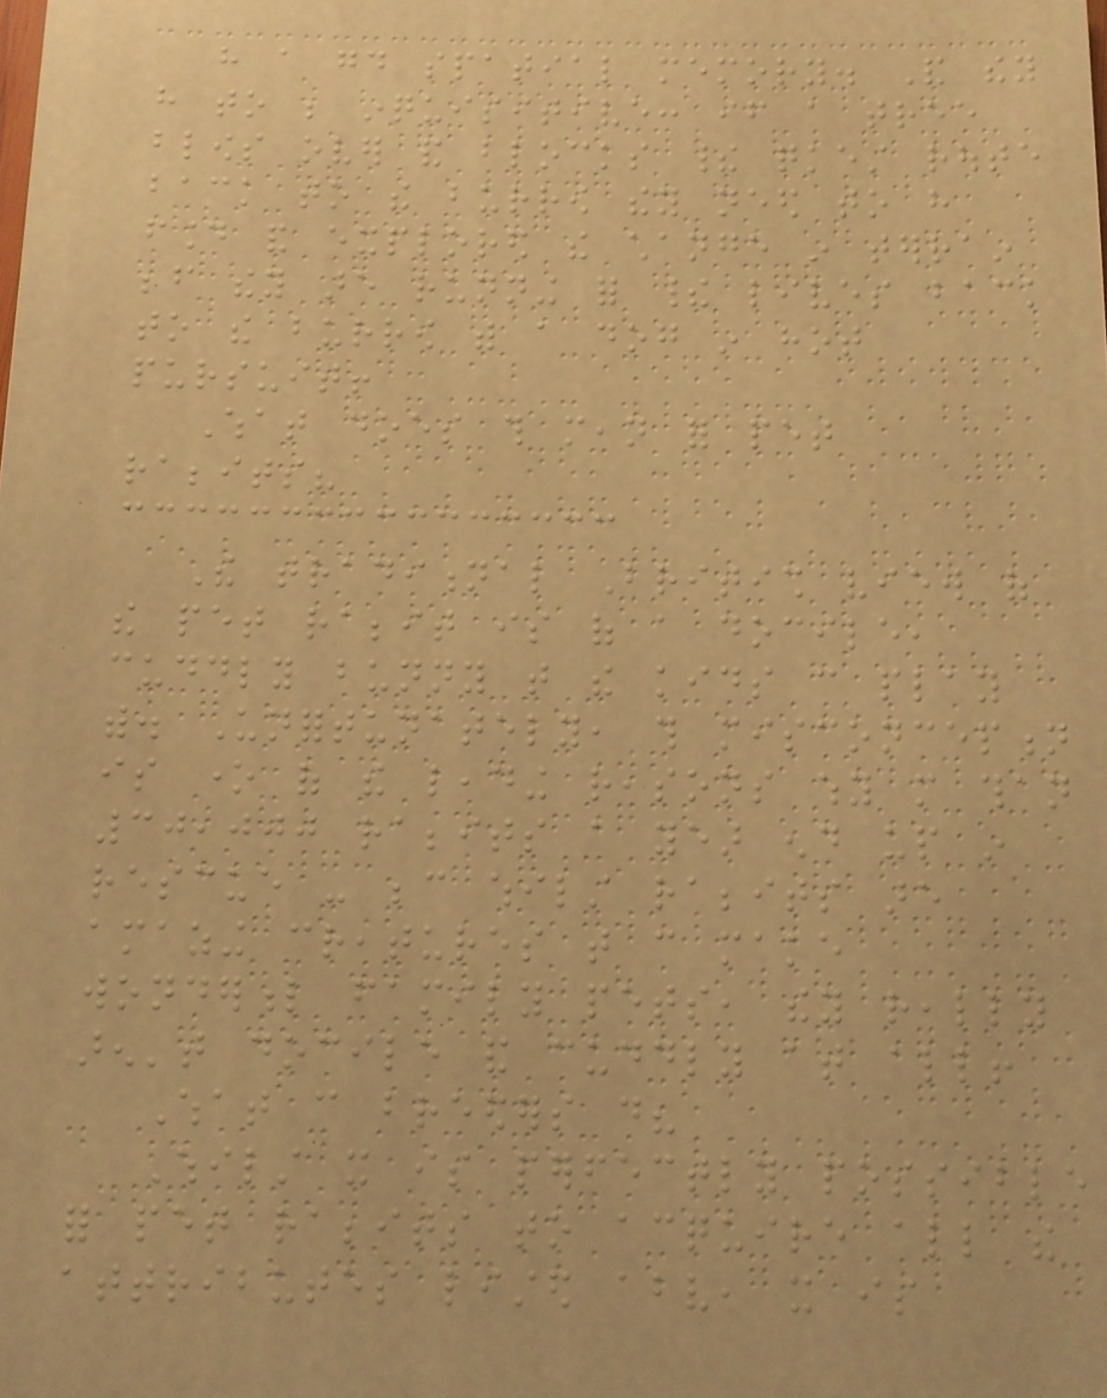have a good spatial memory. And they
have to be inquisitive: if a tree
blows over and blocks their quickest route
back to the burrow they need to have
found and explored the change in terrain
before they are running for their lives back
to the burrow with a dog in hot
pursuit!
What does this mean for pet
rabbits?
The traditional British view of
the pet rabbit is of a docile,
cuddly bunny that the kids can play
with. Unfortunately, this misconception
is one of the leading reasons why more than
30,000 rabbits a year end up in
rescue - because whilst rabbits are
amazing creatures that can make
wonderful family pets, they really
aren't docile and cuddly at all!
What can breeders do?
Whilst it is perfectly possible
for pet rabbits to acquire all the
attributes listed above, it is
